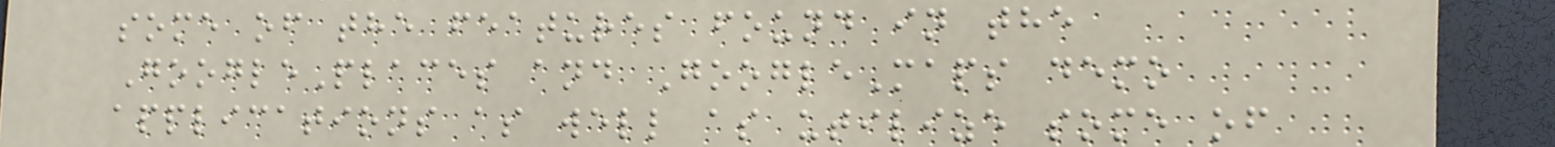some of the features found in the
GooglePlaces and GoogleMaps demo
applications as well as utilize some of
